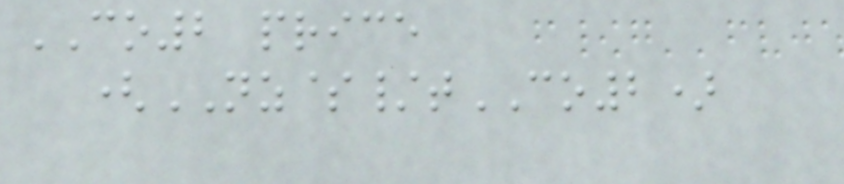CO2 price
(NZ$/tCO2)
